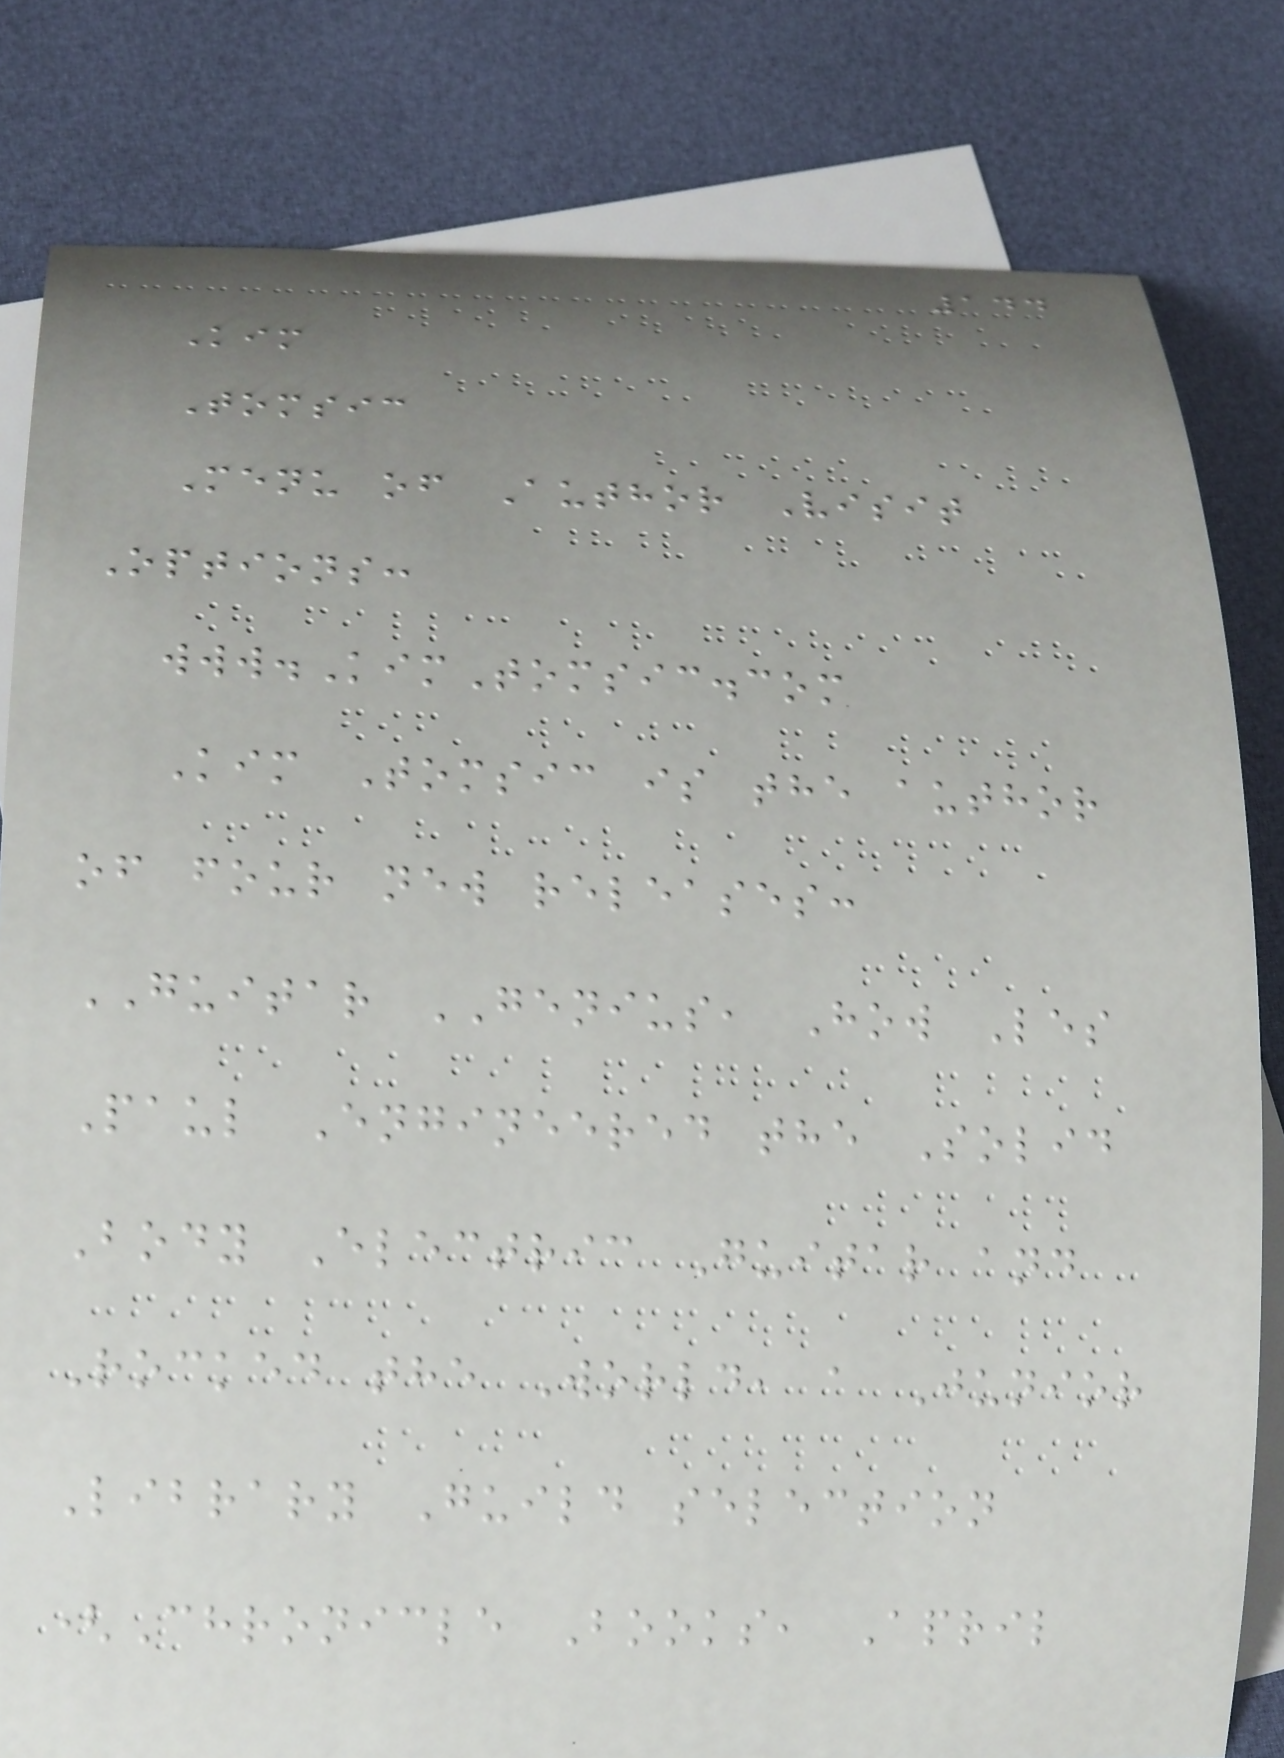144
Kim
Tomsic
Menu of Author Visit
Options:
www.KimTomsic.com
Kim Tomsic is the author
of four new releases:
GUITAR GENIUS, How Les
Paul Engineered the Solid
Body Electric Guitar and
Rocked the World, a Junior
Library Guild selection
(Chronicle Books, April
